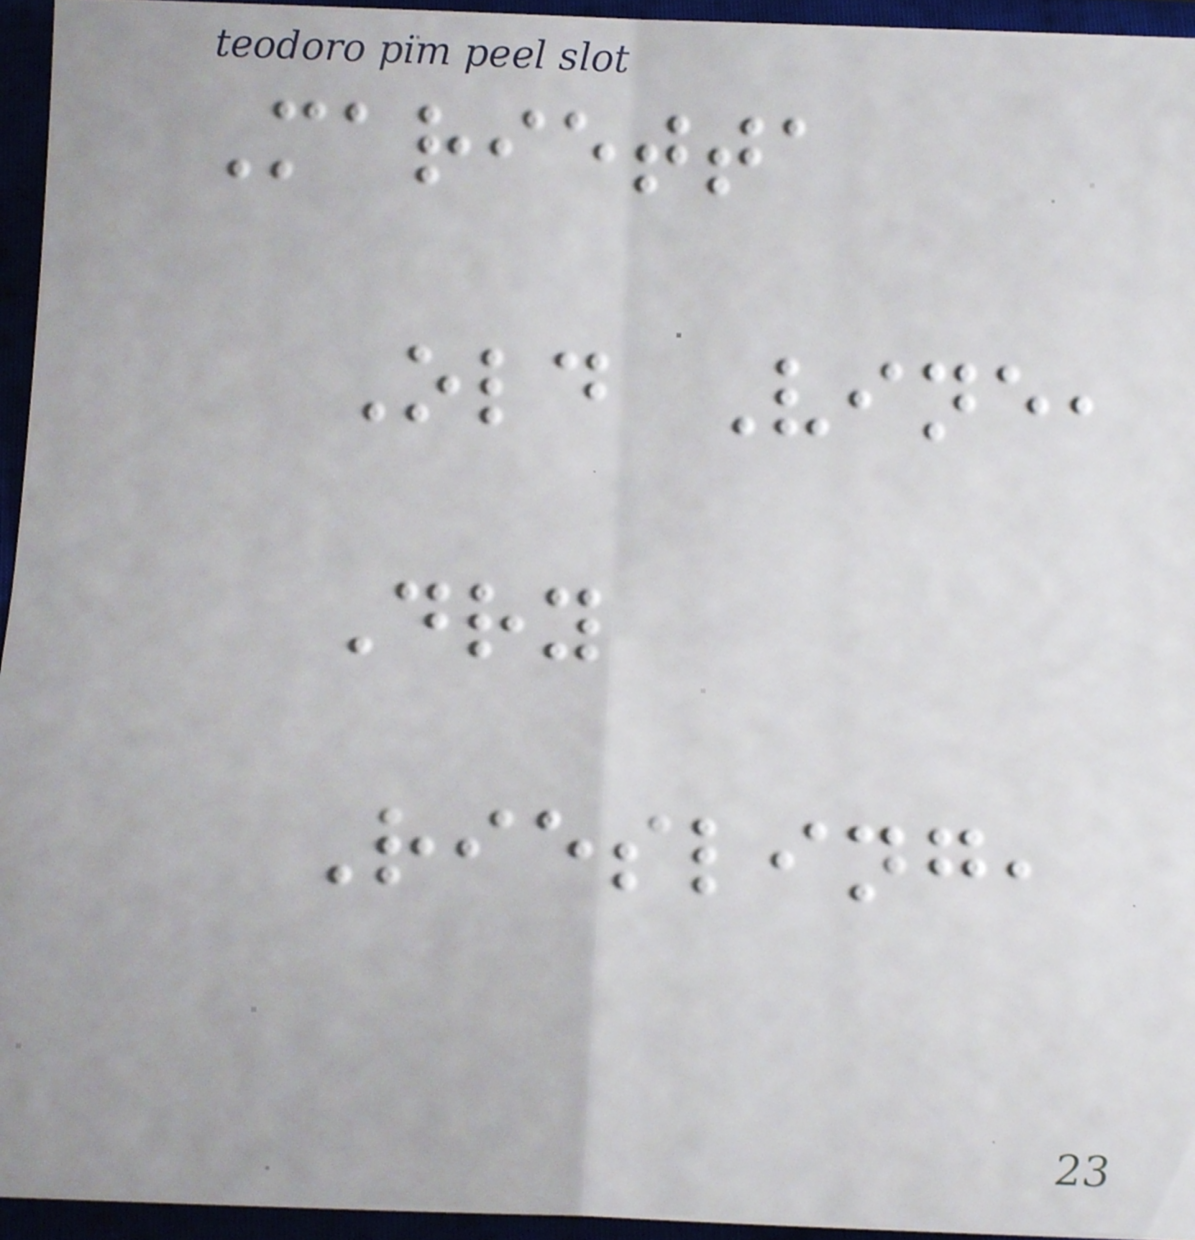Marietta
Old Vine,
Dry
Riesling,
